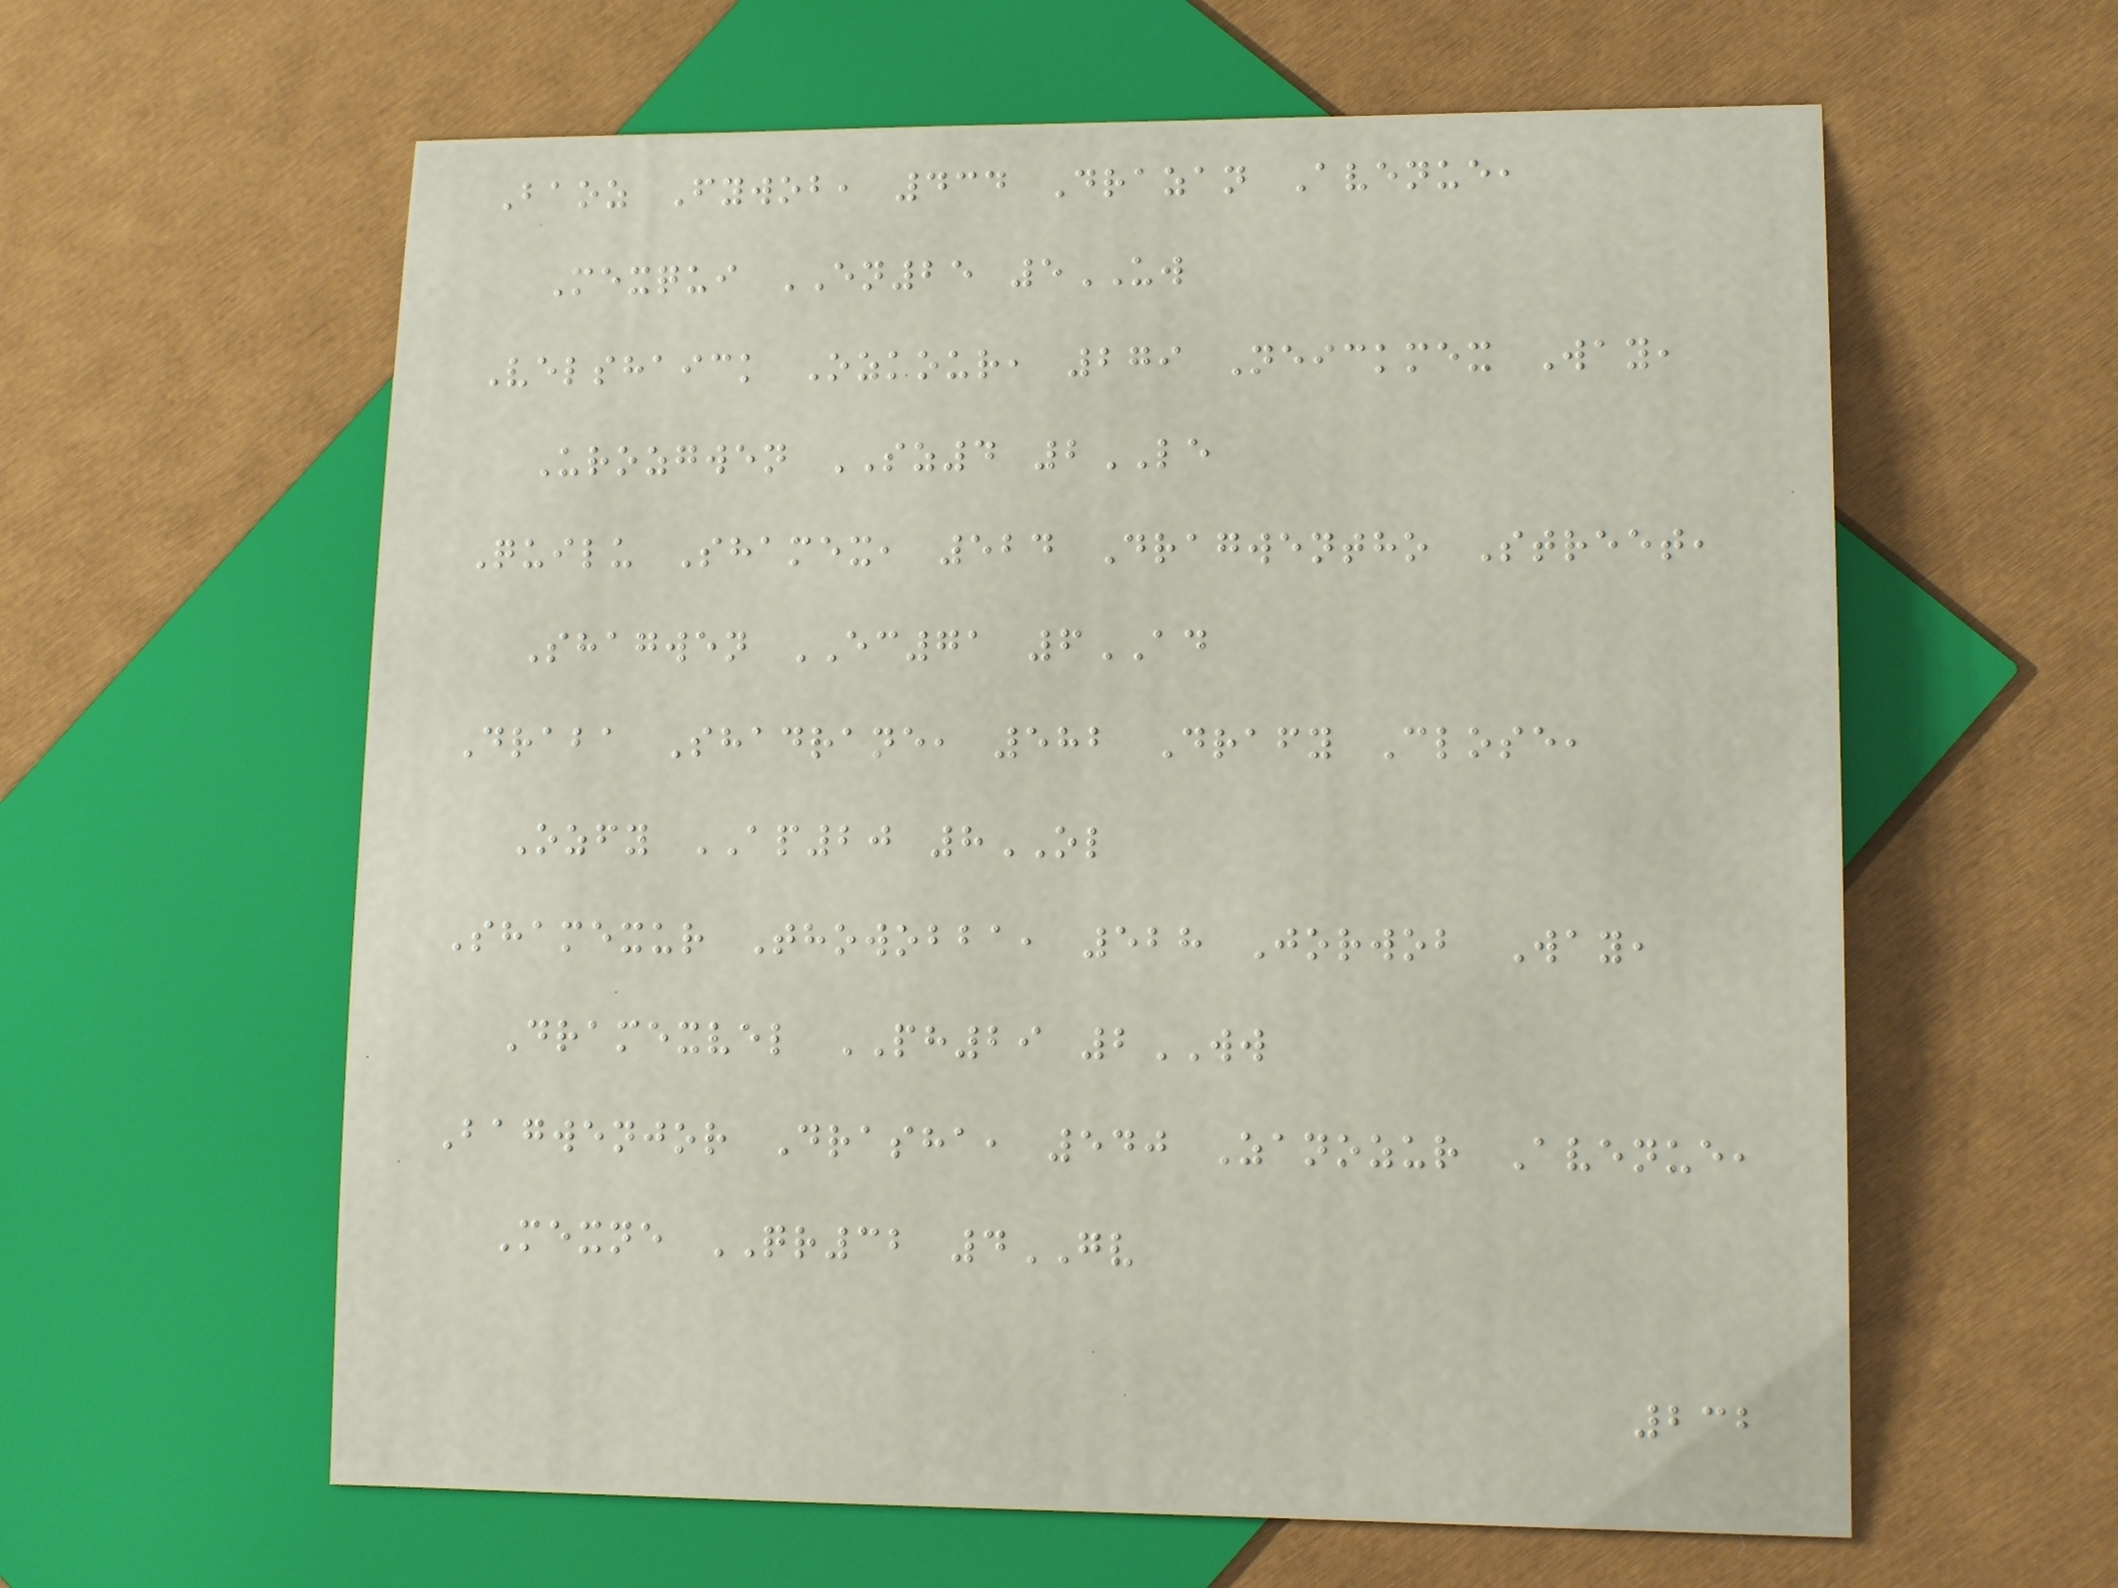Baoz Fywob, 434 Drazan Avenue,
Mexqui EN25 5UW
Velshaick Ozkour, 279 Neickmex Way,
Urozgwen SZ4 2LE
Quilu Shamex, 524 Dragwentho Street,
Shagwen EC71 6AD
Draba Shadrane, 582 Drafy Close,
Ozfy AP20 8OL
Shamexur Thowobba, 528 Jorwob Way,
Dramexvel PH29 2WW
Bagwenjor Drasha, 540 Zanozur Avenue,
Mexne QR32 4GV
232
